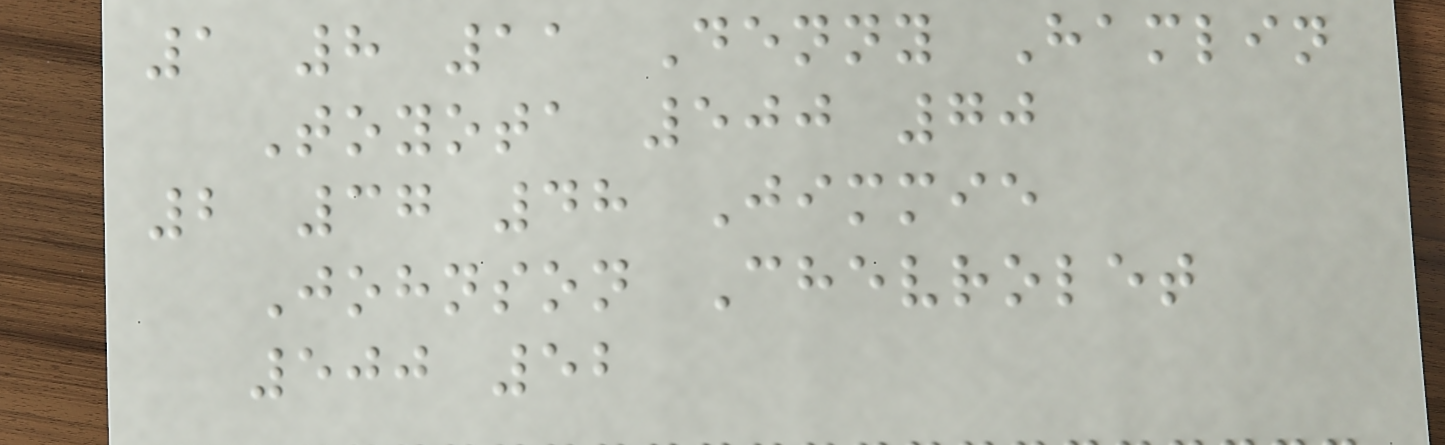1 8 11 Denny Hamlin
Toyota 500 70
2 37 48 Jimmie
Johnson Chevrolet
500 52
